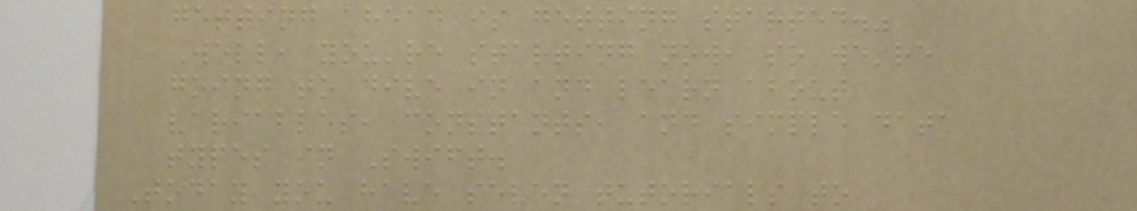getting ahead is getting started."
Well, you're starting now, so we're
going to dive in and learn about
variables, constants, and simple data
types in Swift.
Today you have seven tutorials to
